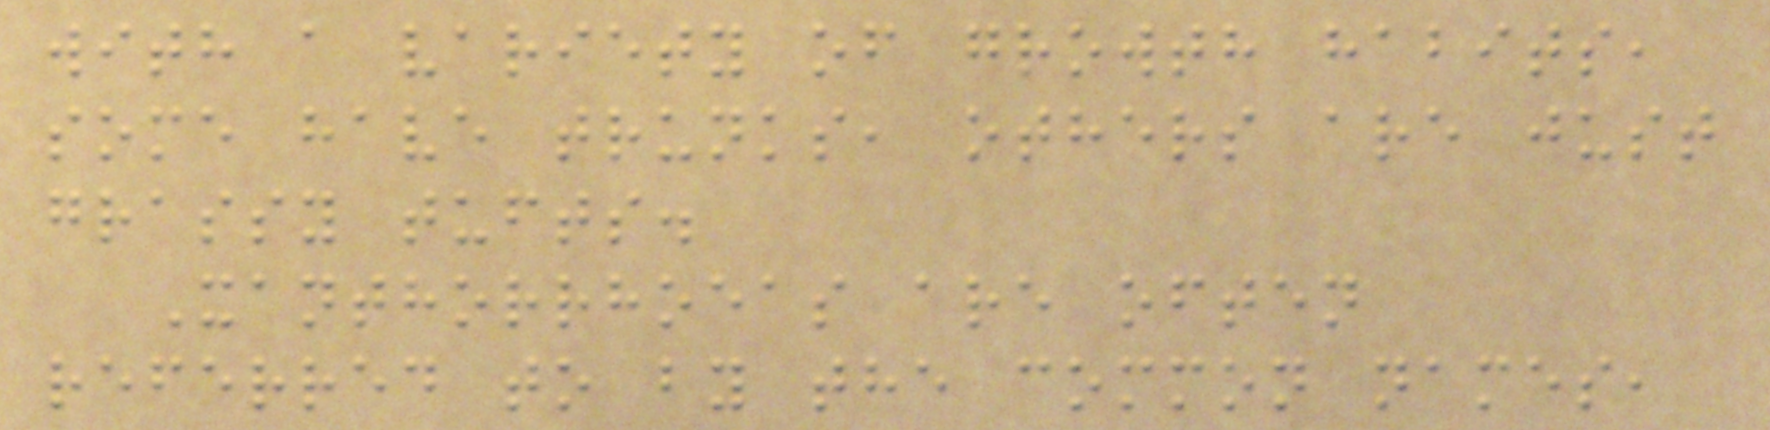with a variety of growth habits,
some have trunks, others are just
grassy tufts.
Xanthorrhoeas are often
referred to by the common names,
